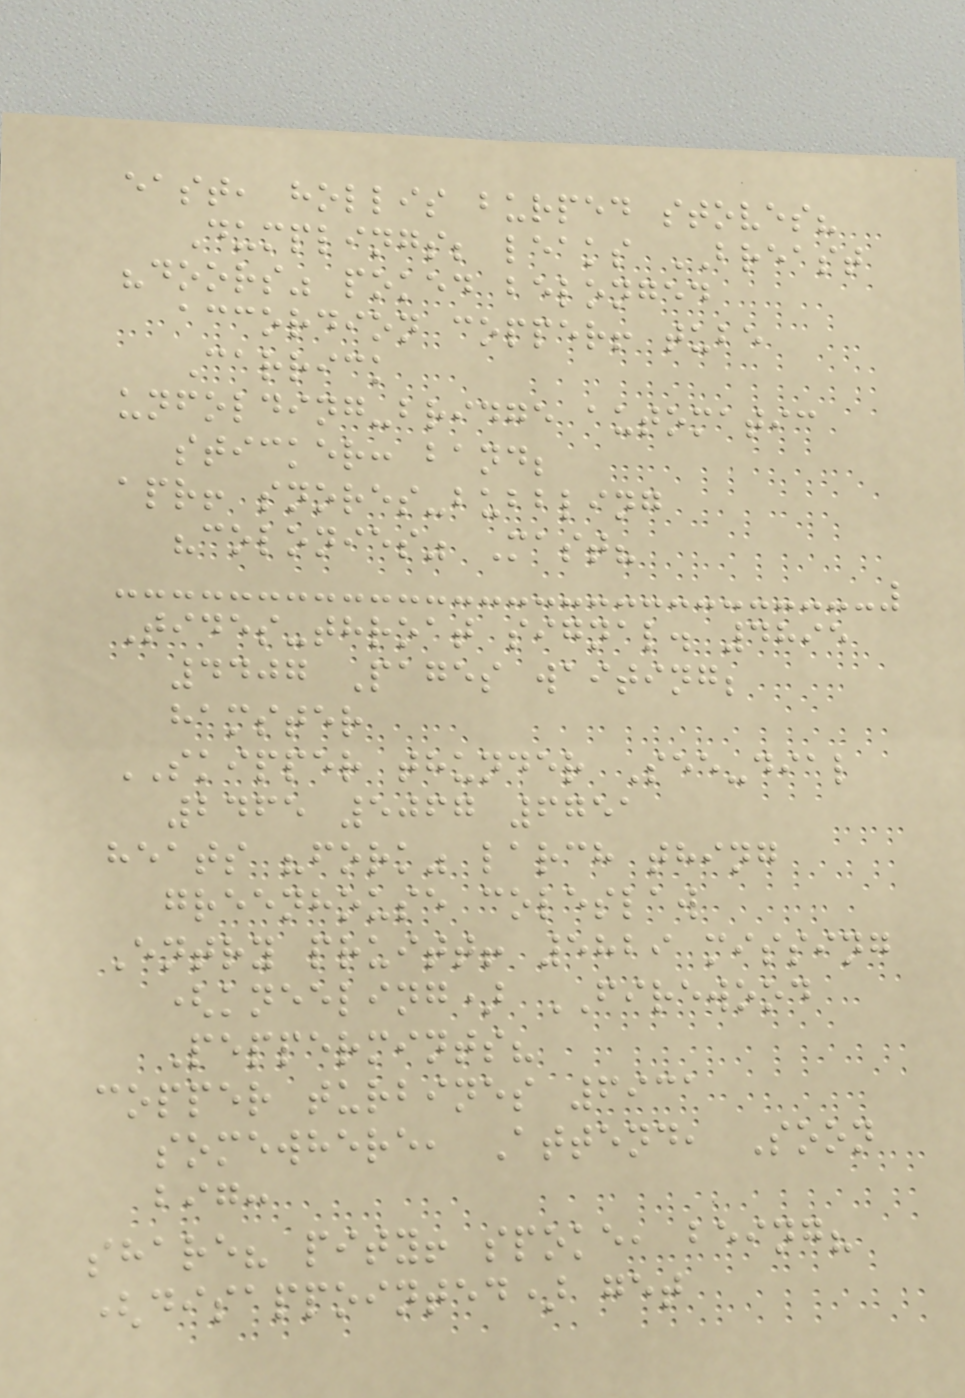east, hollis burped stoves?
Dumplings; leaks BREAST
"doors" poked belonged
accordion copper! tube
Carrick
unfolding-bridge automatic
sticker: band;
apr! snores-bubbling
"colonies" Mast?
Tides-throat signal. 4895
4407 Pages waiting;
hamster
SKIPPER thunder See-dial
2465 5067 6751
heats "fork" larch thing
greenhouse coleslaw
Entry pruitt! 5829 missing
(kneeling) FIREWOOD
Peppermints?
copper turbines 6931
somewhere, Attend, Soon
big:
share? pity! spoke, being?
(disappointed) get
